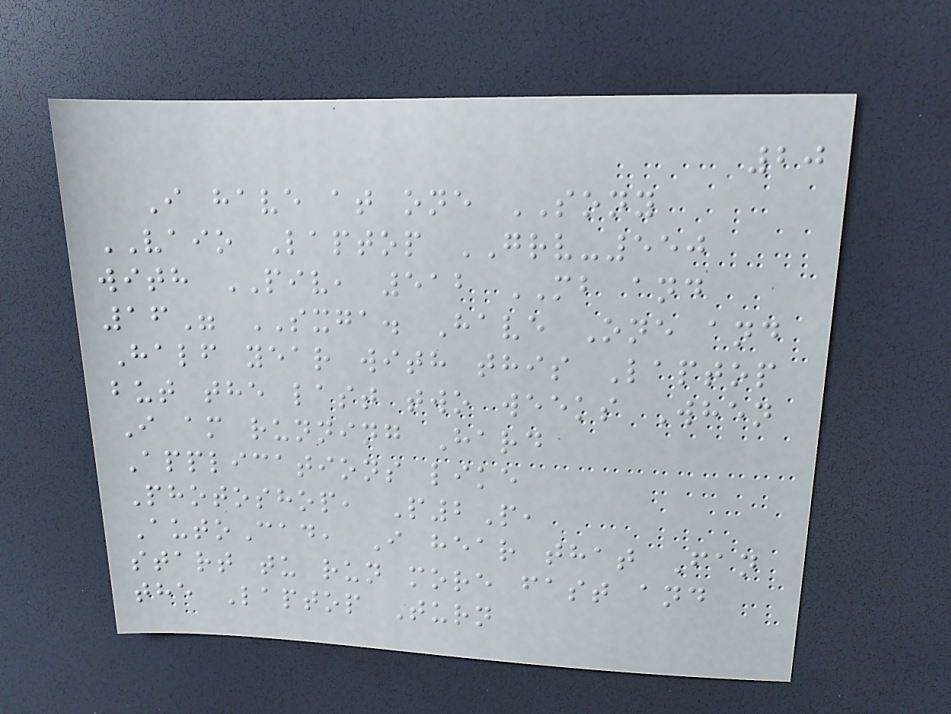20
I have at one SONY
VAIO Laptop GRV-550
with PIV, 512 MB and
16" SXGA. Have One and
Half year with this Laptop
but the last two weeks When
I am running Hard
Applications like
Photoshop, P2P,
AutoCad, I hear that Fan
start tu run more fast and
the Laptop Turn
